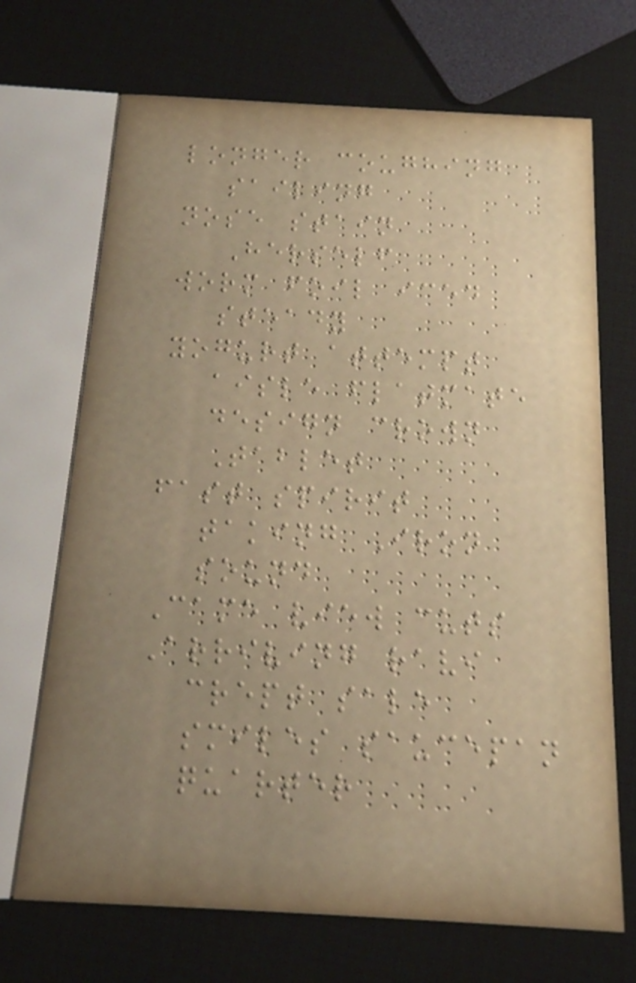longer coughing
sailing
nose stain
Herself
worm foil iced
steady
yogurt attempt
aisle flatmate
design crown
Tablet
fast spirit
taking Iron
sound
Came view cuts
Arriving ravi
crept sale
smiles saucepan
quarter
